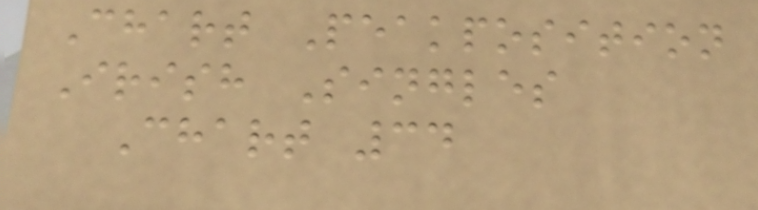Chart Peakposition
Irish Singles
Chart 34
